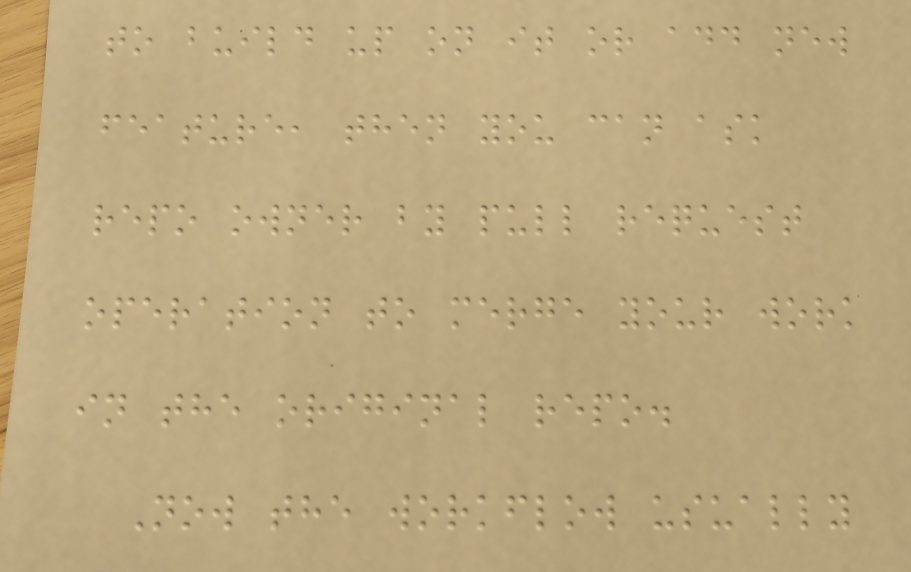to build up on it or add new
feature, then you can ask
repo owner by pull request
operation to merge your work
in the original repo.
Now the workflow usually
